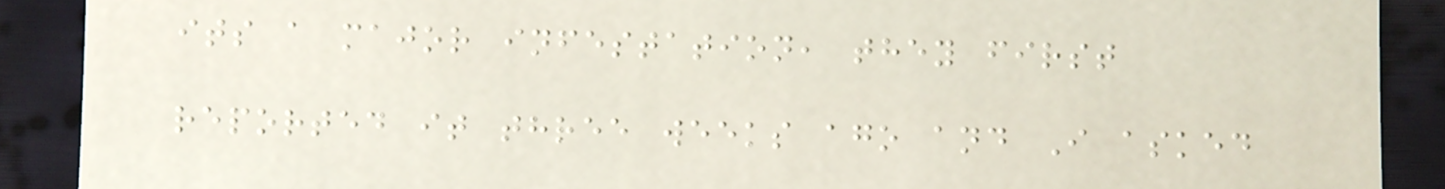its a major infestation, they first
reported it three weeks ago and I asked
